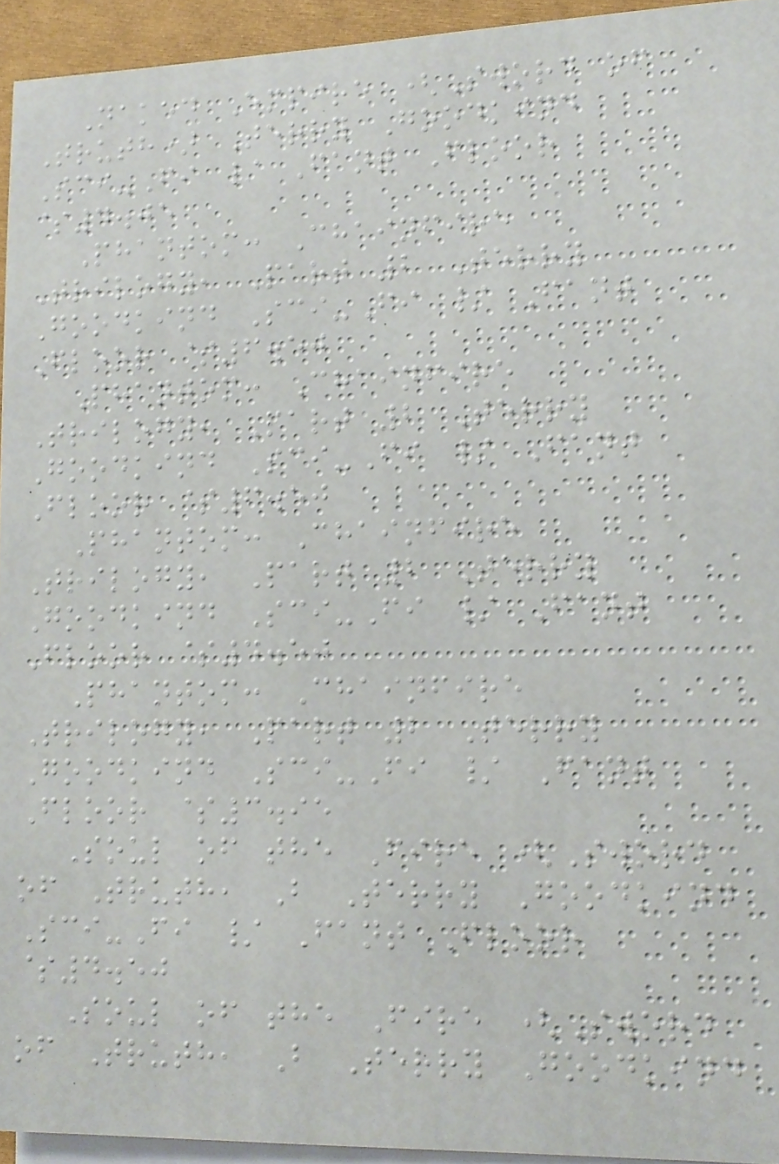Naked Empire (Sword of
Truth) Terry Goodkind
Sci-Fi / Fant Floor
$4.05
Phantom: Chainfire
Trilogy, Part 2 Terry
Goodkind Sci-Fi / Fant
Floor $6.50
Phantom: Chainfire
Trilogy, Part 2 Terry
Goodkind Sci-Fi / Fant
Floor $6.50
Phantom: Chainfire
Trilogy, Part 2 Terry
Goodkind Sci-Fi / Fant
Floor $4.50
Phantom: Chainfire
Trilogy, Part 2 Terry
Goodkind Sci-Fi / Fant
Floor $3.95
Soul of the Fire (Sword
of Truth, B Terry Goodkind
Sci-Fi / Fant Floor
$4.50
Soul of the Fire (Sword
of Truth, B Terry Goodkind
